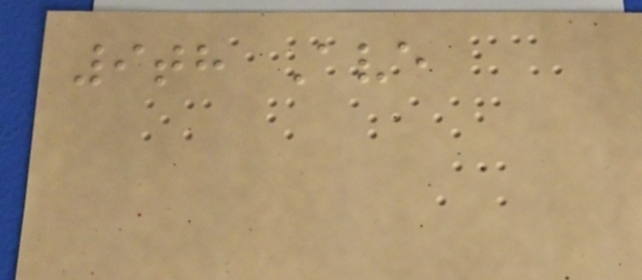9th Ave
